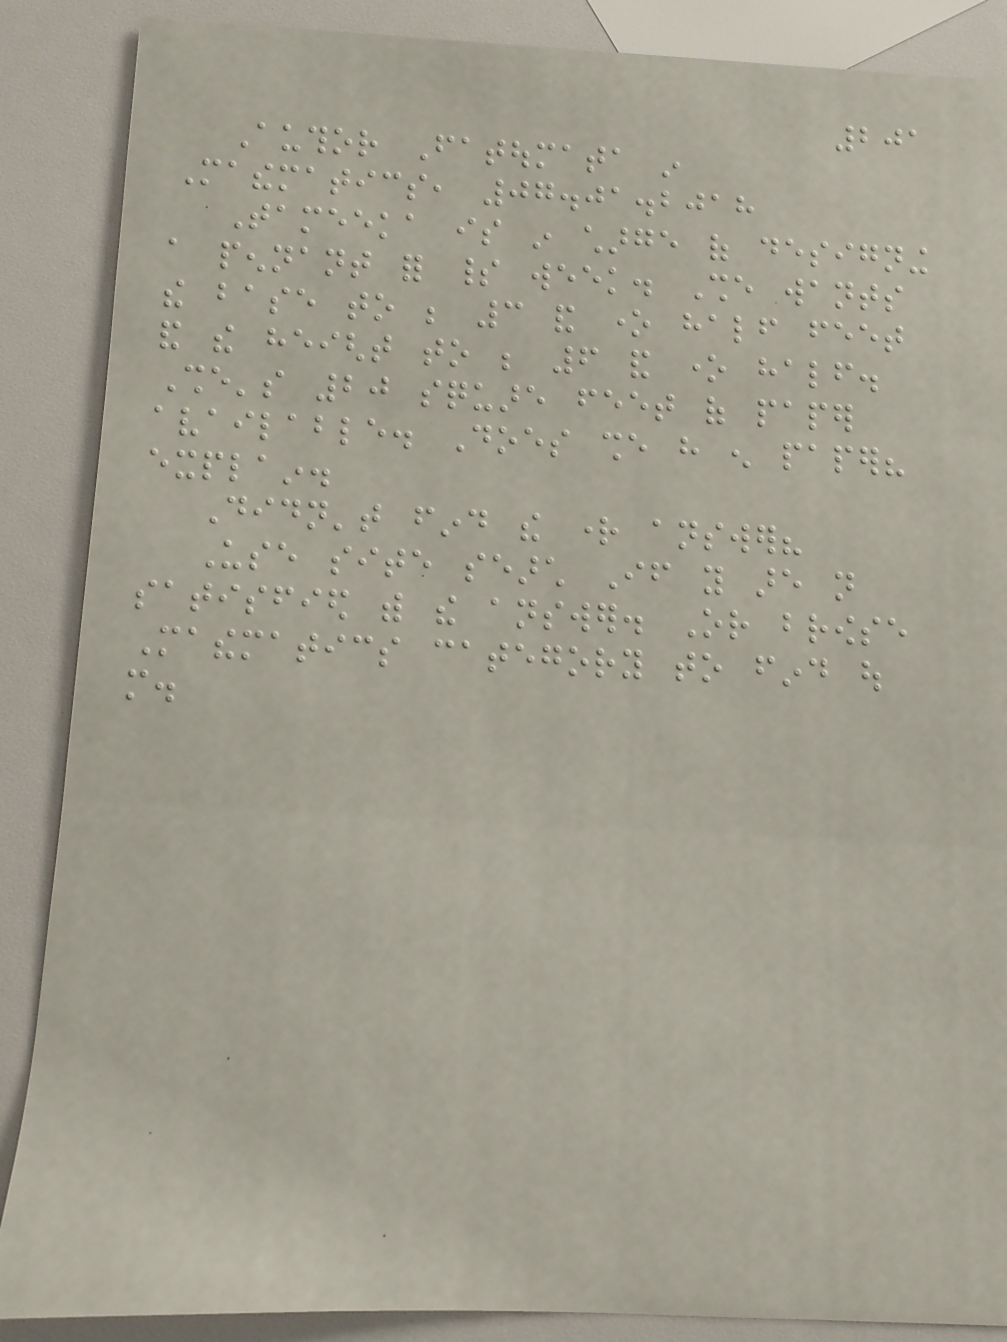201
Author Fatoumata in
Mathematics, 07.01.2018
Tameeka is in charge of designing
a pennant for spirit week. She wants
the base to be 3 and one half feet
and the height to be 6 and one half.
She's 20 square feet of paper
available. Does she have enough paper?
explain.
Didn't find the right answer?
Use site search If you are not
satisfied with the answer. Or browse
Mathematics category to find out
more.
